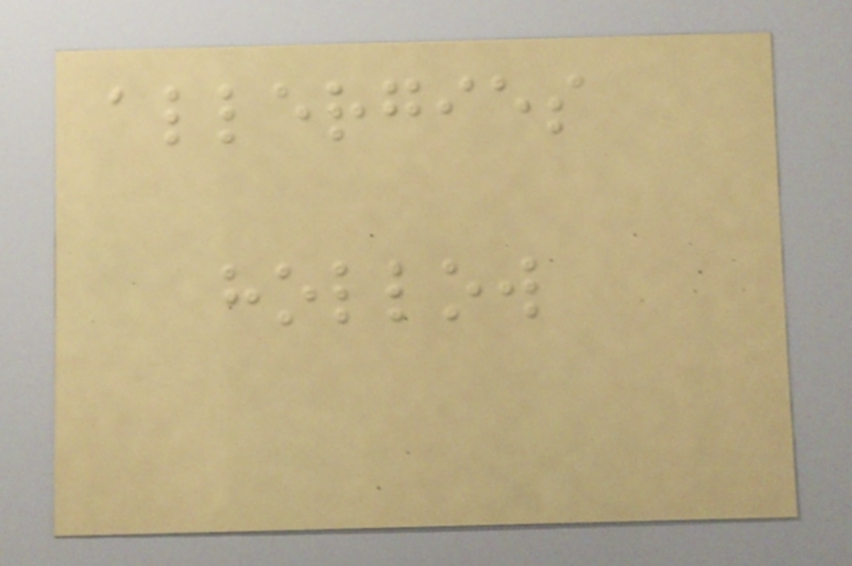allergies
hollow
